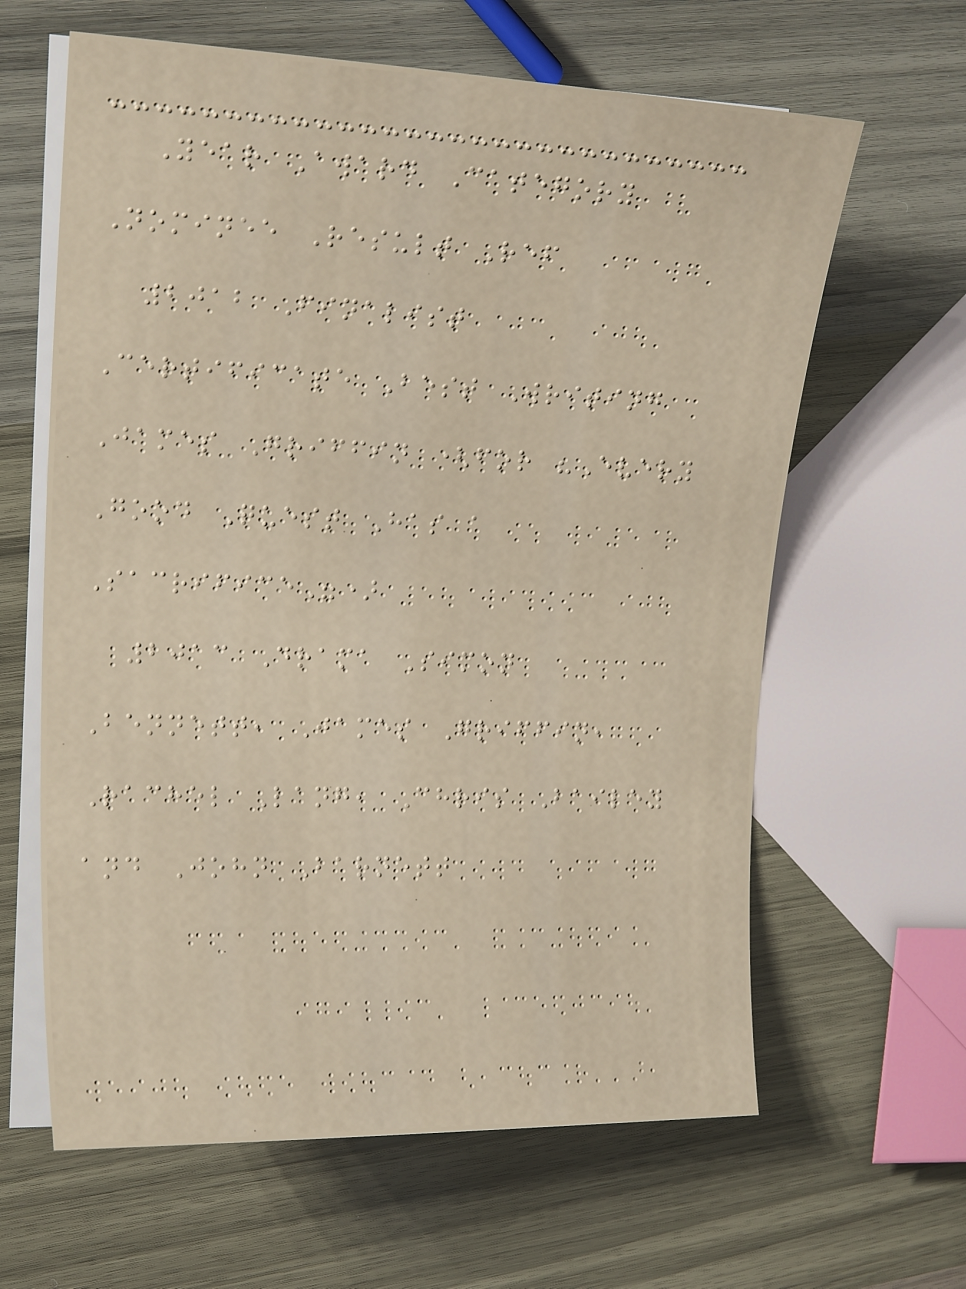Year Award Category
Nominee Result Ref
2012 Finalist
Certificate Best Writing
James Griffin (for "Every
Good Quest Has a
Sacrifice")
2013 Drama Simon
Bennett, James Griffin,
Rachel Lang, Chris Bailey
and John Barnett
